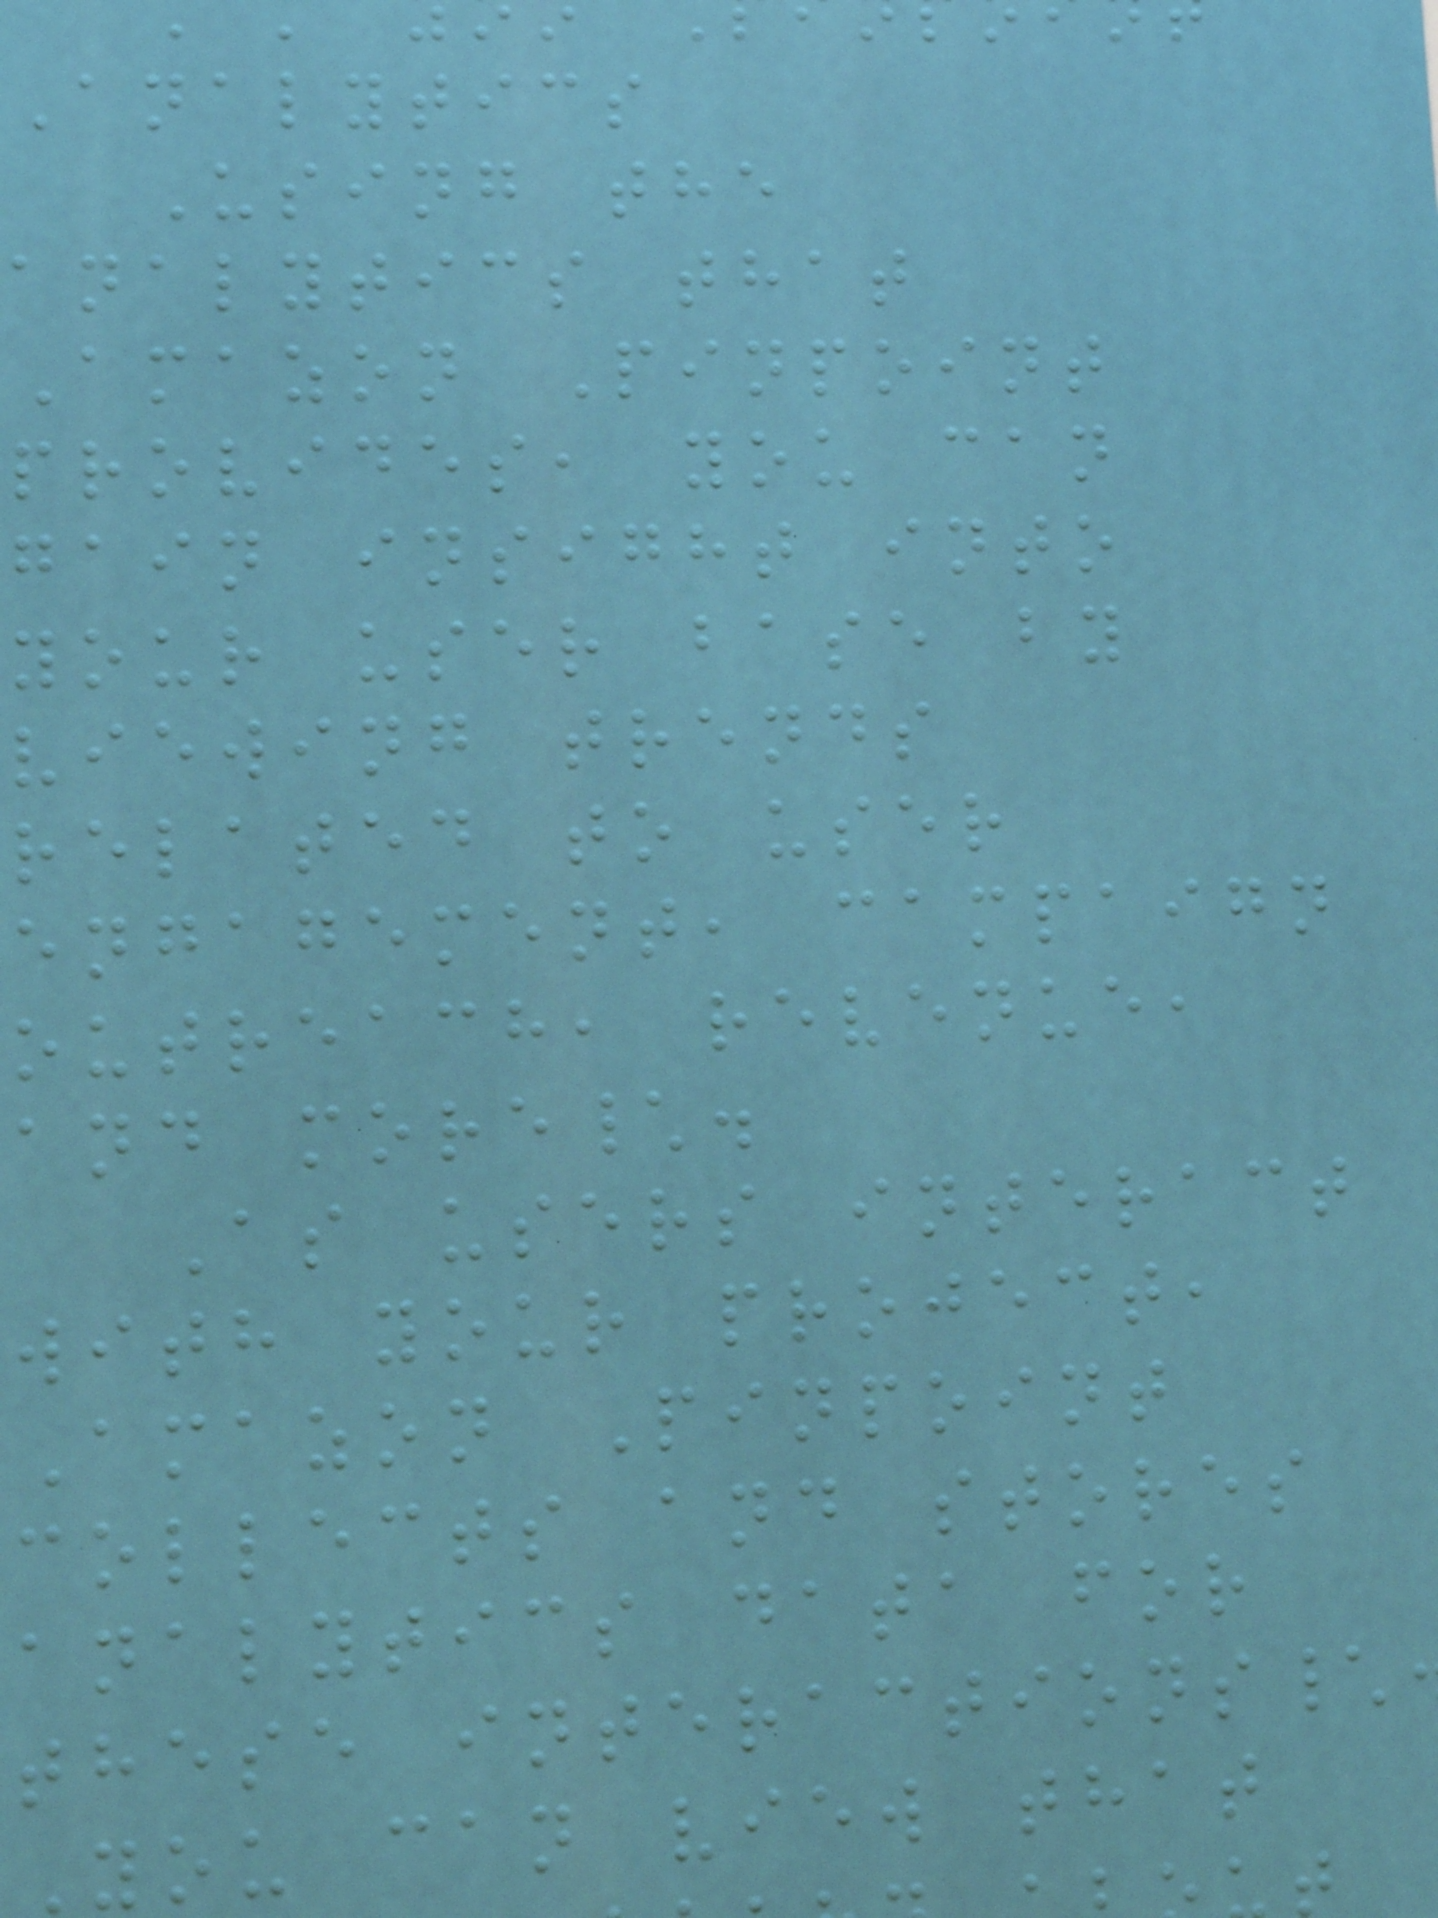Analytics
Using the
analytics that
Amazon Pinpoint
provides, you can
gain insight into
your user base by
viewing trends
related to user
engagement, campaign
outreach, revenue,
and more\.
As users interact
with your project,
Amazon Pinpoint
collects and stores
analytics data for
these interactions\
you can view that
